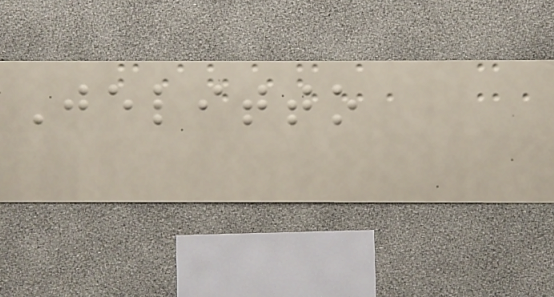Jelitto
